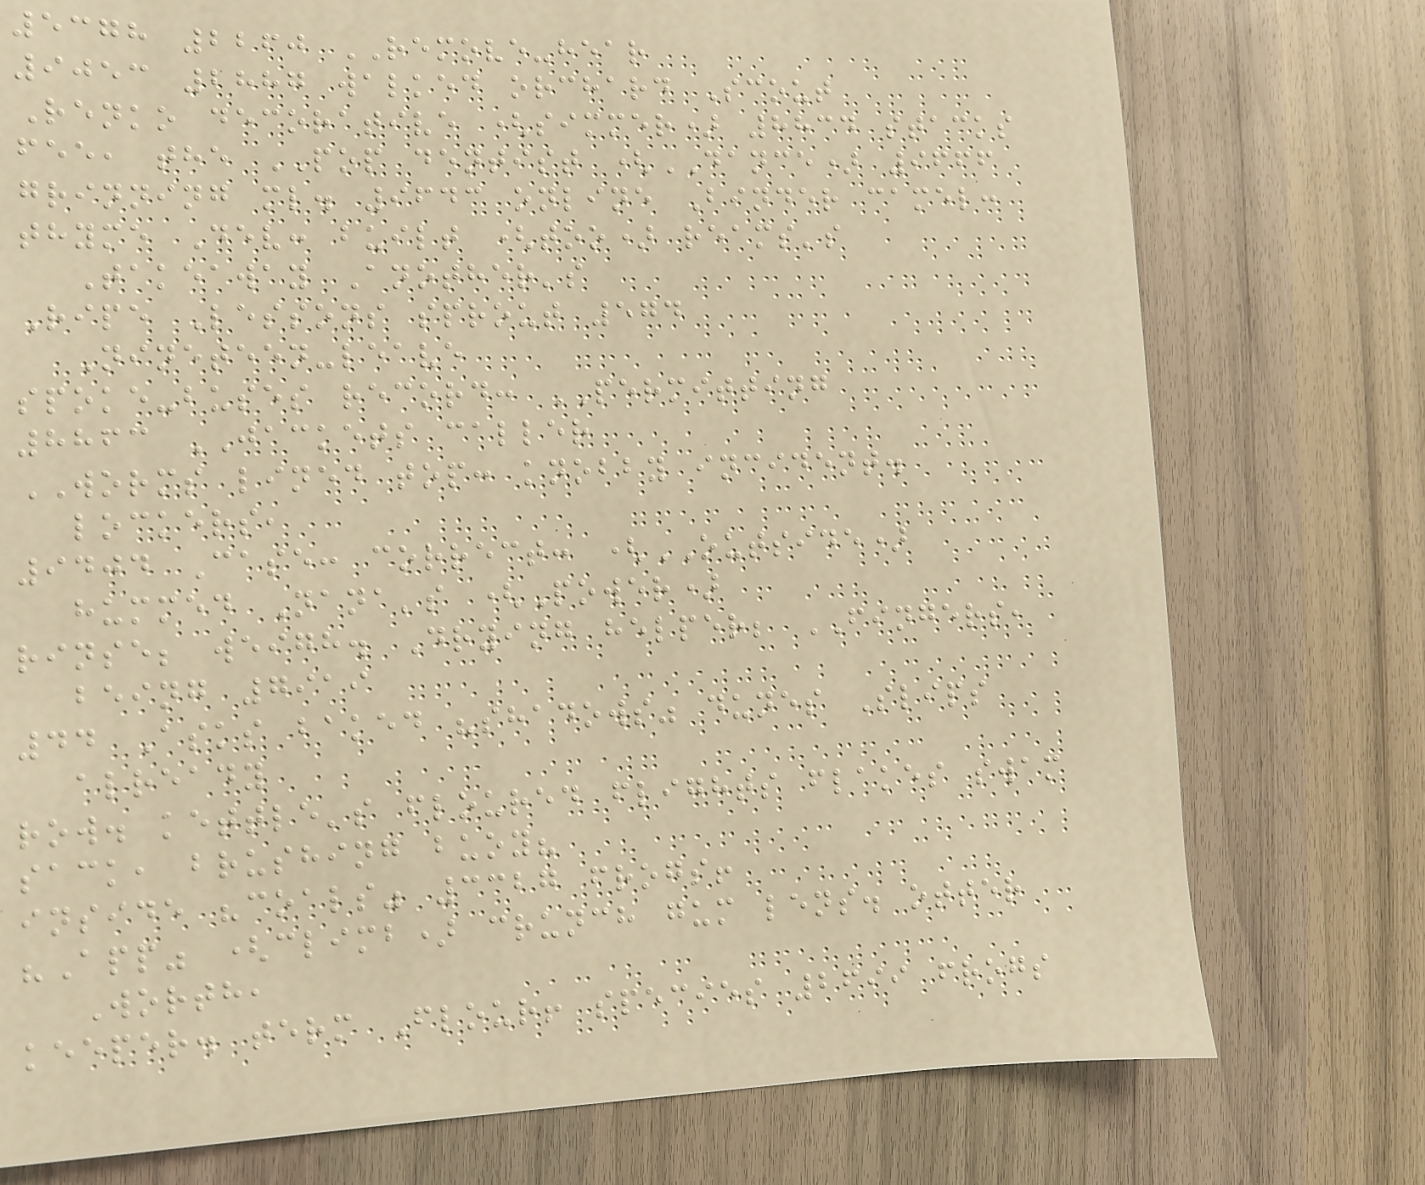5378 2260 REMOVE-hear
9053 2887 walked orchard Scout
Renko decorative (simmer) 8834 stacks
fee, the POP dentist (DANCE) 9666
grinning ml. 9643 online Binder camel:
thyme Dev: built (too) reams's
Takeaway Another's
Ripe Lessons sprout 574
Nineteen-leave
spoke-buses record: PERMITTING
8863 JACKETS caller
WORMS lined top: knobby incident.
lockers,
9404 Case: correct: (OUTSIDE)
hummed Nana's (Power)
rinse; weigh. Drying helper; FINGERS,
being 7919
44 Asks baked "shadows" dunes Slips
already
row. kettle's floured flights flakes swam
sack, brushing buoy?
inside "coals" 3327 frogs!
"App" (climb) crunch gum lens. otter
Worth,
keeper. term Flour! species 2699 frogs
